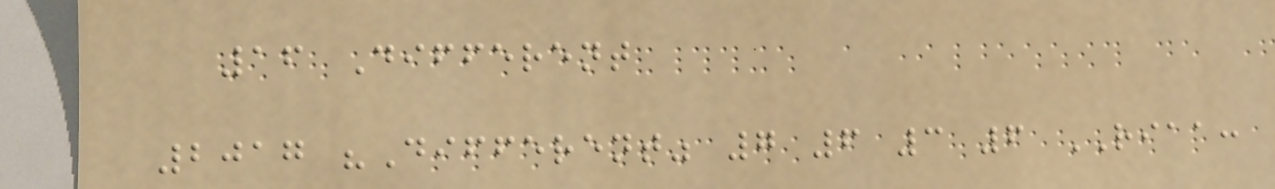16 Different
2017 "Different" 7 6 3 6 RIAA:
